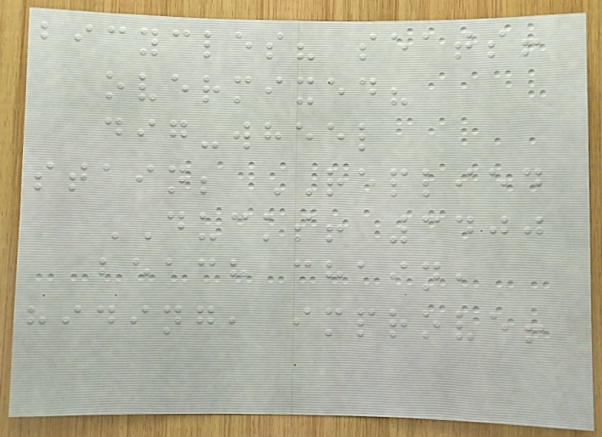bicycles? seats!
overmixed?
dig-wheel
stain; REPLIED
DUCKS! 3400
beach chain,
hiding, improve!
